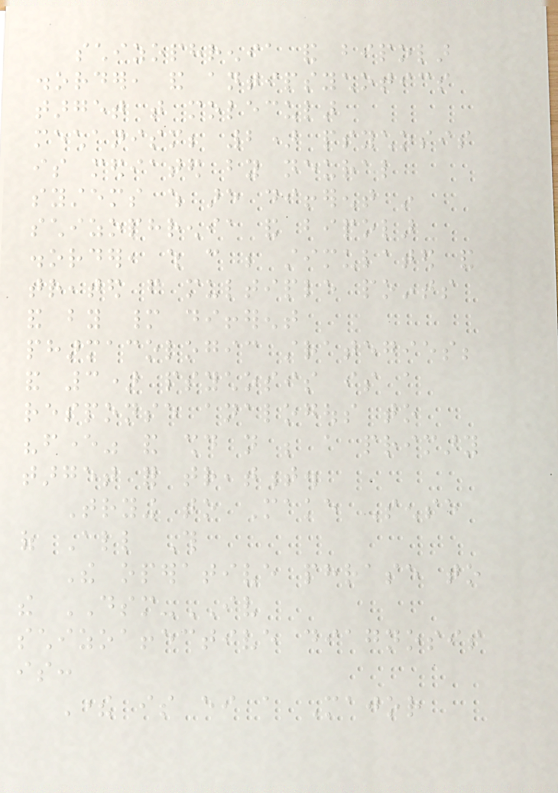schizophrenia and bipolar
disorder, and antipsychotics
target that molecular
mechanism; 2) psychosis
is mediated by neural
systems which are different in
schizophrenia and bipolar
disorder, which can be stimulated and
treated from multiple points
and by many different
pharmacologic strategies;
and 3) psychosis is a
response analogous to
"fever" and should not be a primary
target for treatment.
Trying to Make Sense
of All This
The operative phrase to
the DSM-IV
schizoaffective diagnosis
is:
There is either a Major
